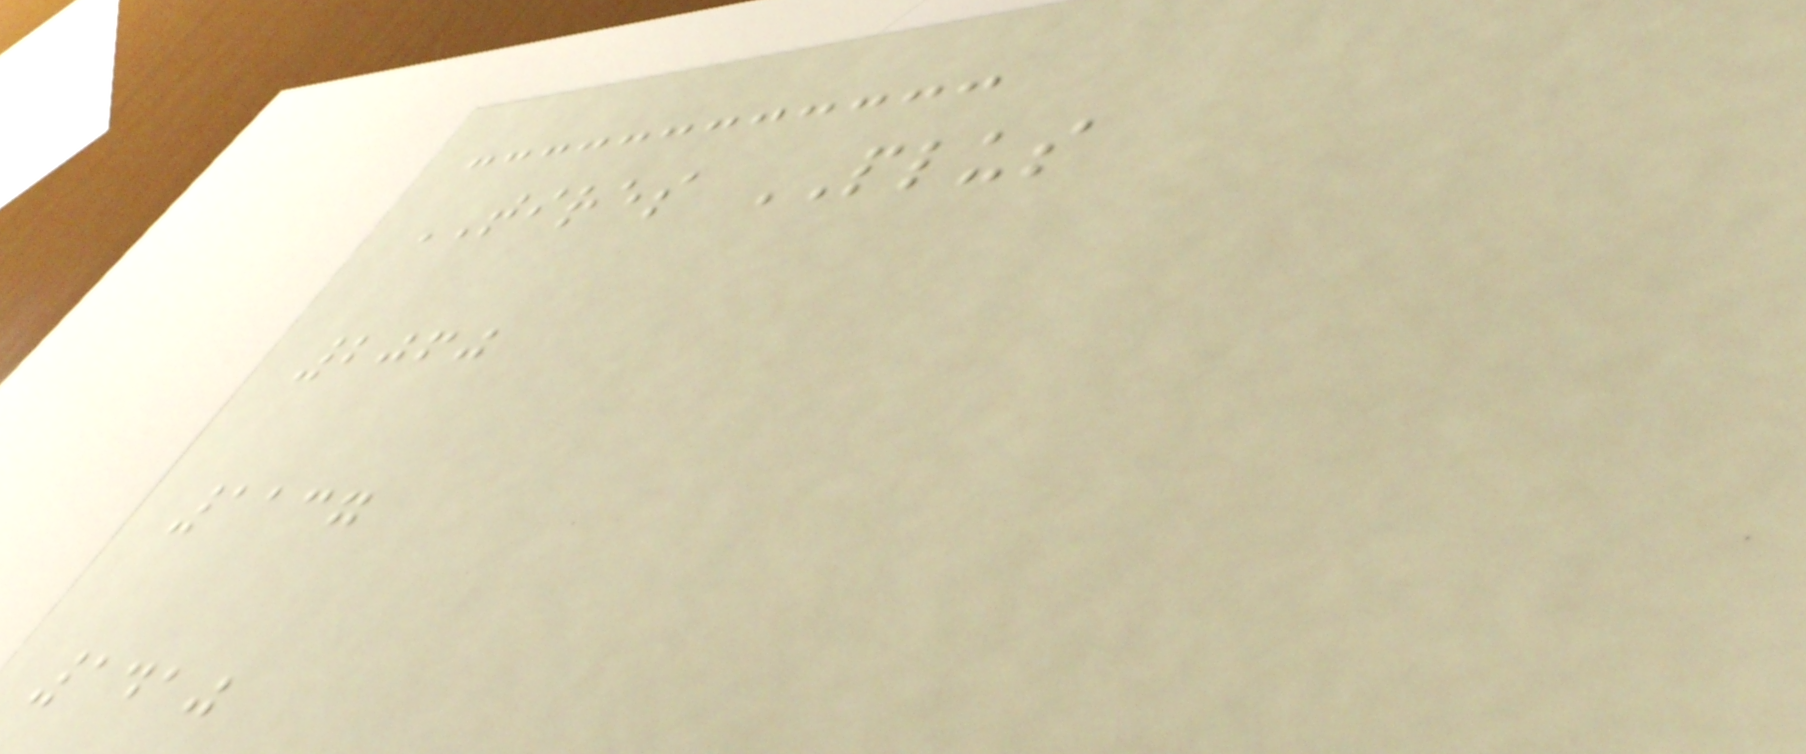TIRES PLUS
2060
1137
1410
